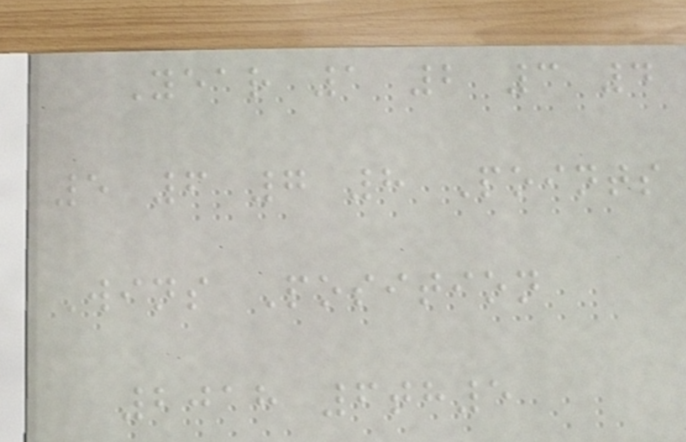Year 1 2 3 4
5 6 7 8 Points
Wins Position
2018 6th5
